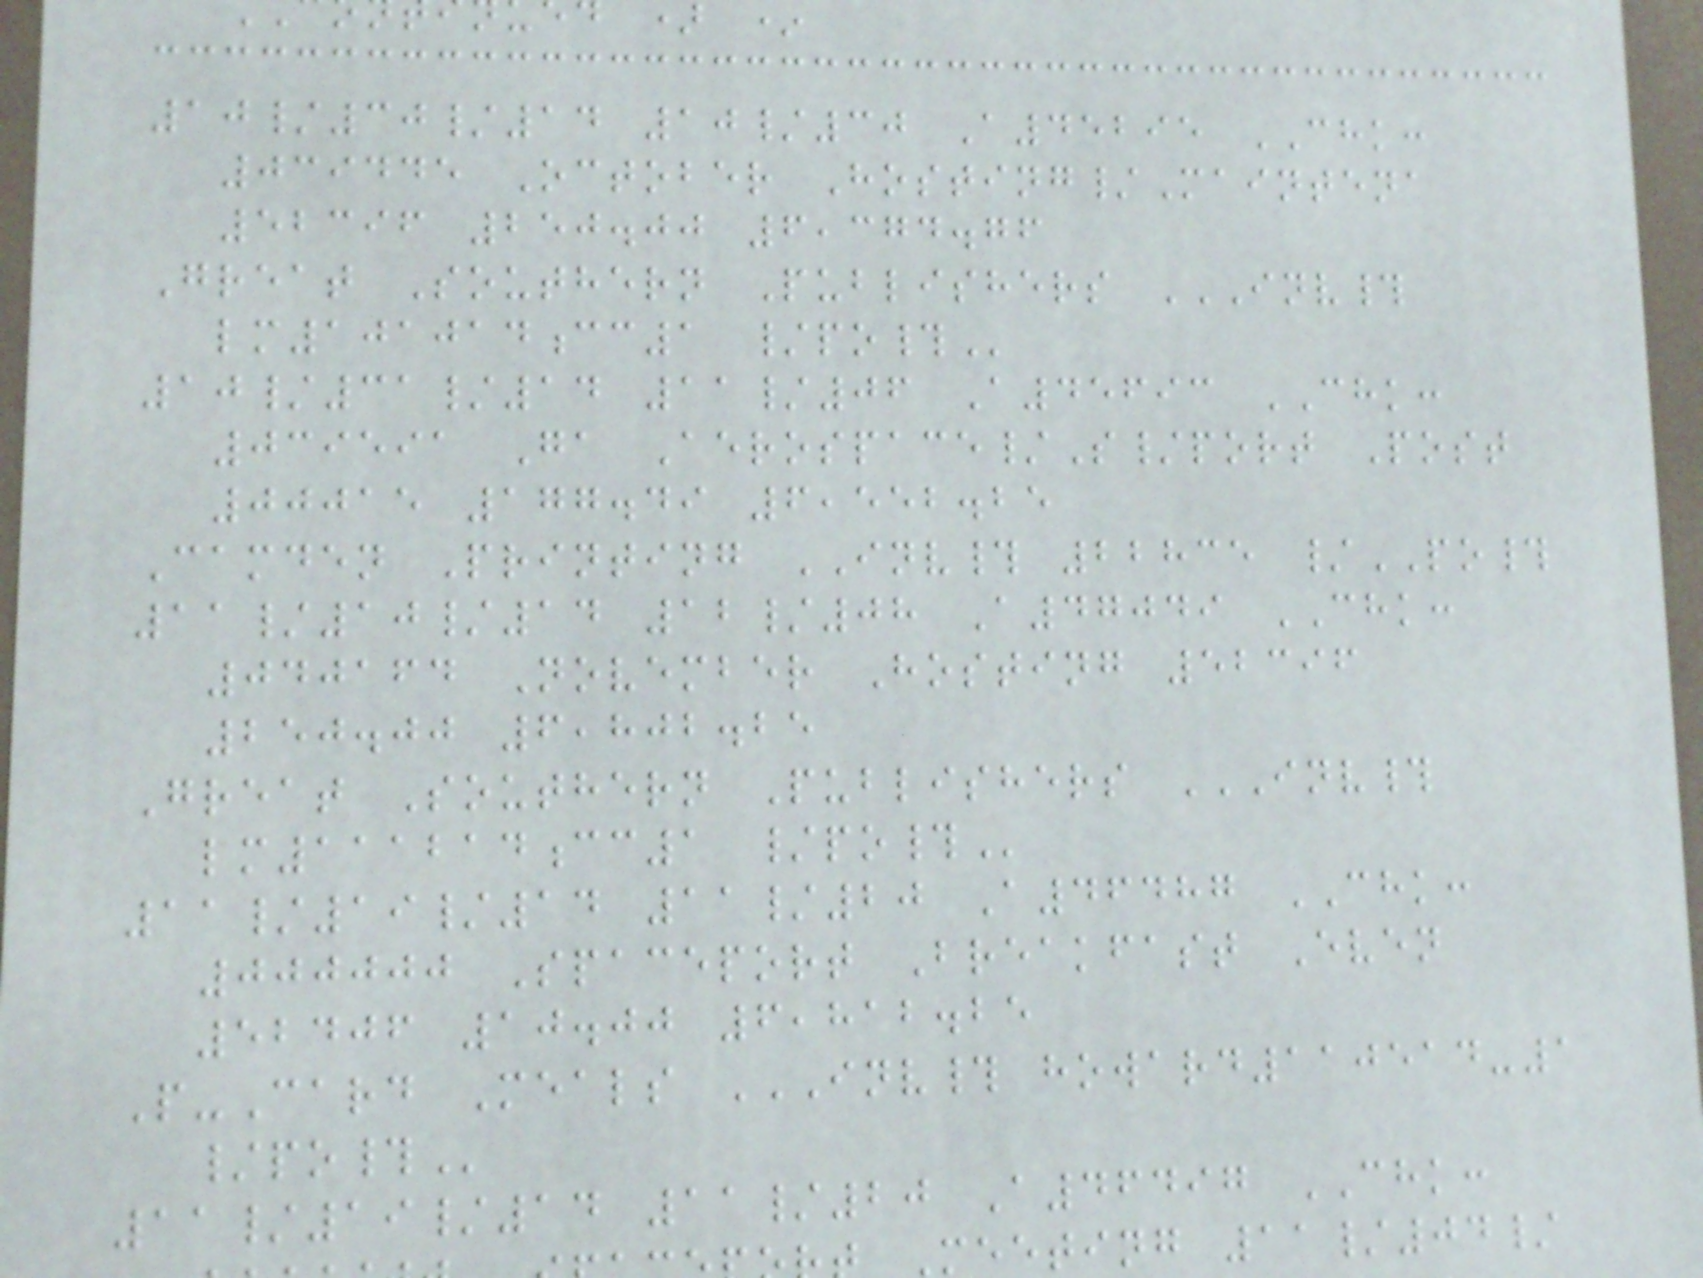) *
10/30/14 10/30 A45295 CHK:
039445 October Hosting/Maintena
52396 250.00 6,374.76
Great Southern Publishers INV#
lm101014cc1
10/31/14 11/06 A45693 CHK:
039591 Ga Aerospace/S/port Post
00015 177.49 6,552.25
Camden Printing INV# 22835 /PO#
11/10/14 12/08 A47049 CHK:
040164 November Hosting 52396
250.00 6,802.25
Great Southern Publishers INV#
lm111214cc1
11/19/14 11/20 A46487 CHK:
000000 Spaceport Breakfast Even
52406 10.00 6,812.25
P-Card Meals INV# HOWARD110514-1
11/19/14 11/20 A46497 CHK:
meeting 11/04/
